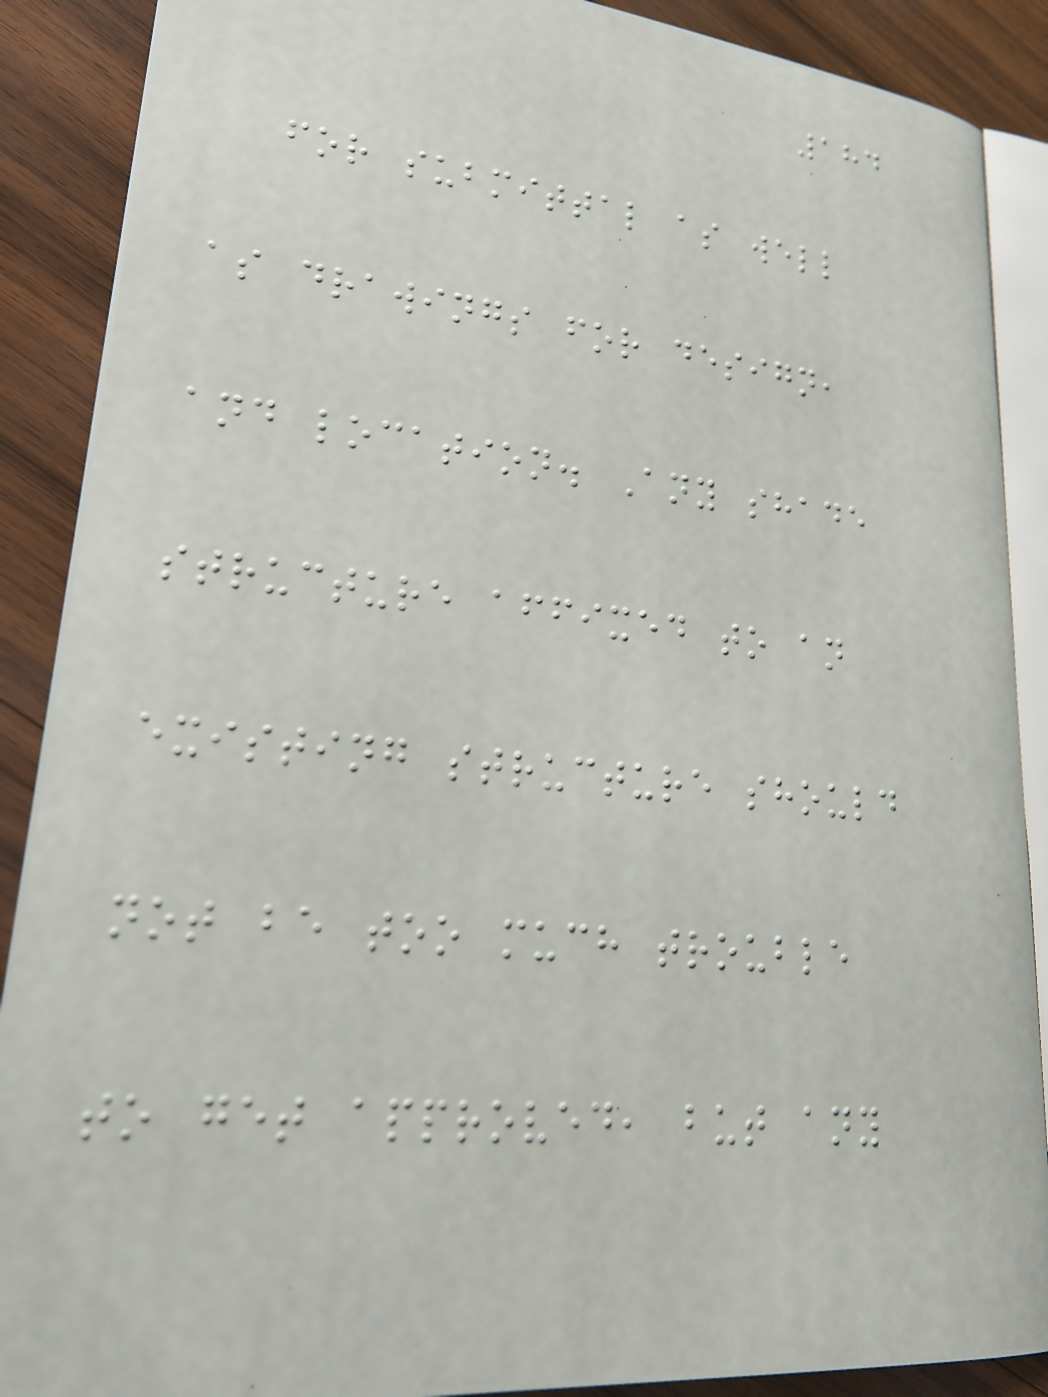184
for submittal as well
as drawings for design,
and location. Any shade
structure affixed to an
existing structure should
not be too much trouble
to get approved, but any
